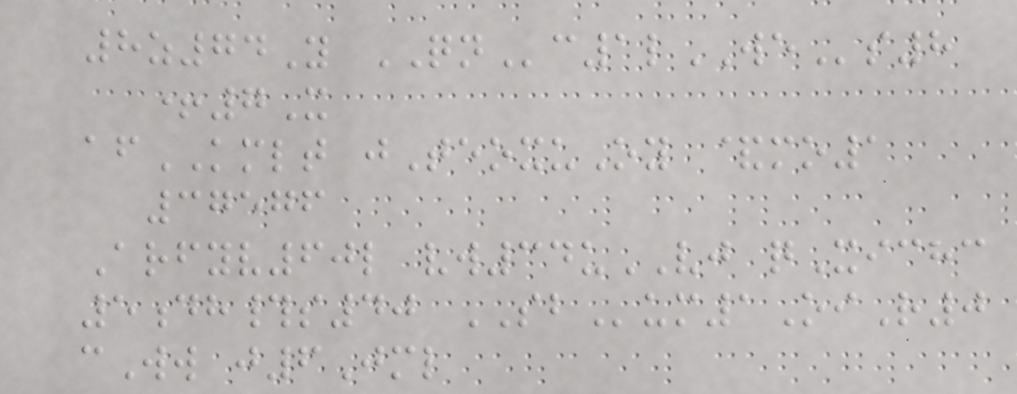8z74Y QNc1lWEs8
+7X
afKMLT jTeoxuOy &mo1
37576
Arfyv60l vw34uVJ qXichc
5dh#s40 SBum1OiR0
cWw j6Jml
